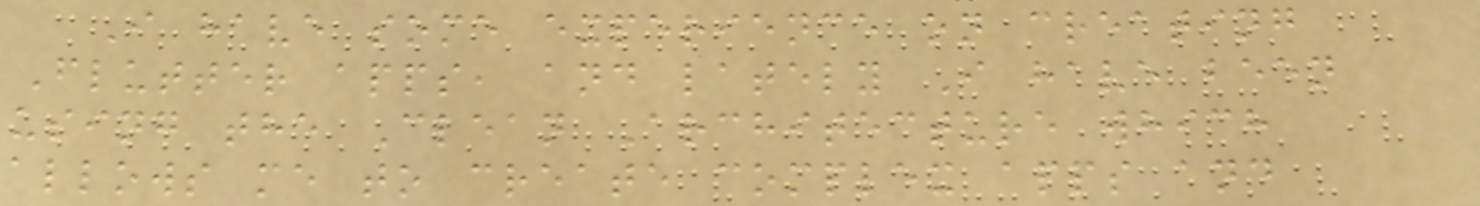I have some experience on creating
Flutter apps, and lately I have been
using the Clean Architecture which
allows me to create complex apps and
